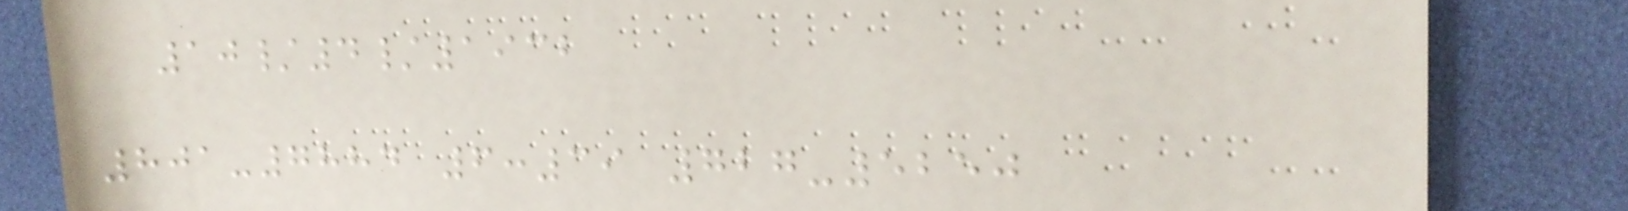10/4/1932
801-7884 6:39 727-5250
